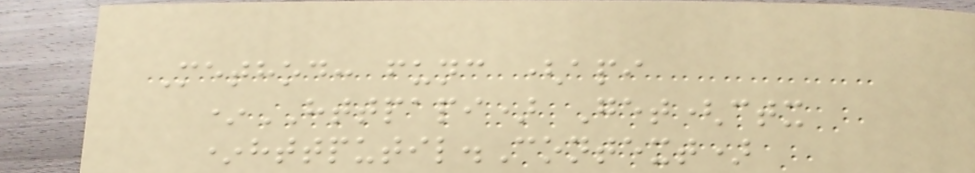Method: func (api
*HTTPAPI) Get(ctx
*httputil.Context)
